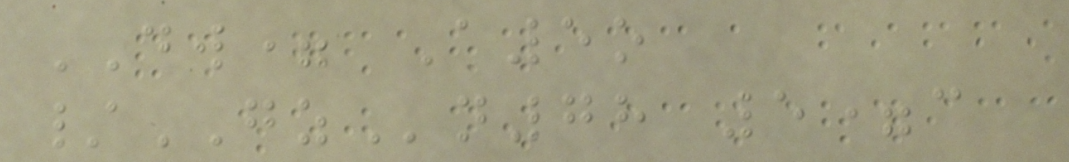DW= A5o
/GZn78 5=c
